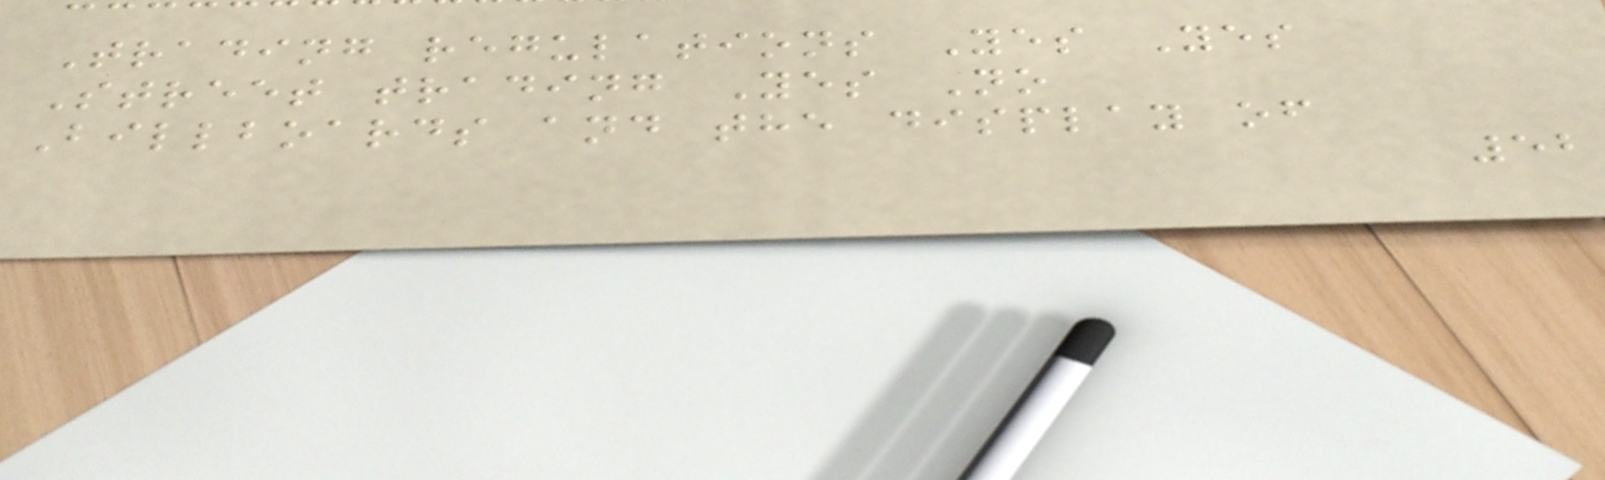Trading regulations Yes Yes
Street trading Yes No
Billboards and the display of
52
